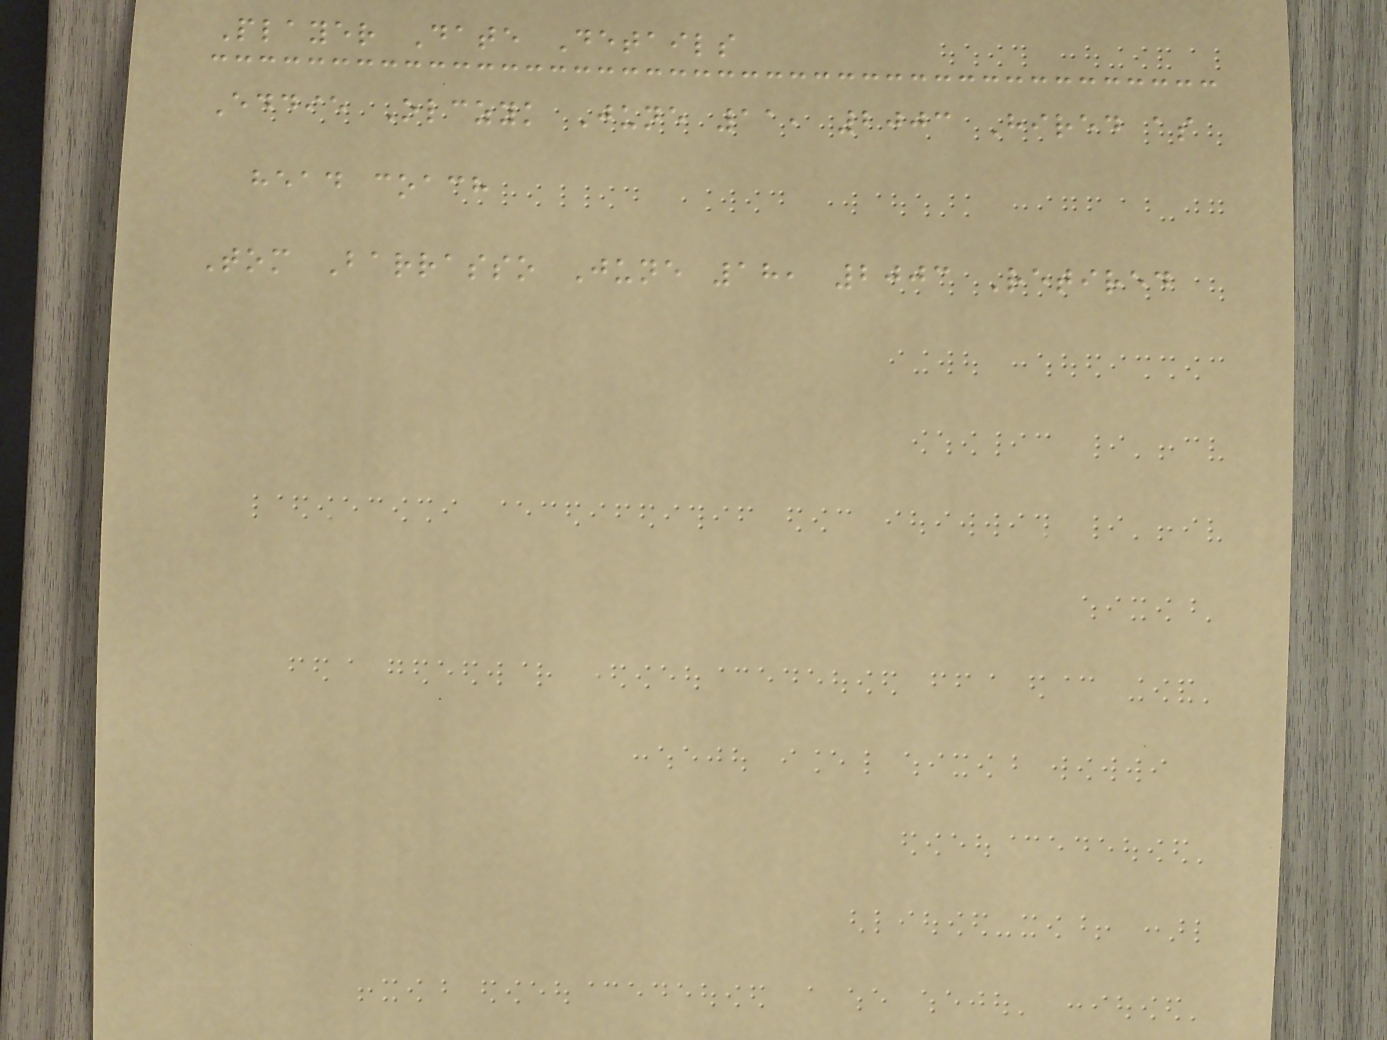Player Date Details
Eddie Olczyk June 11, 2003 Hired as
head coach
Tom Barrasso June 18, 2003 Retired
